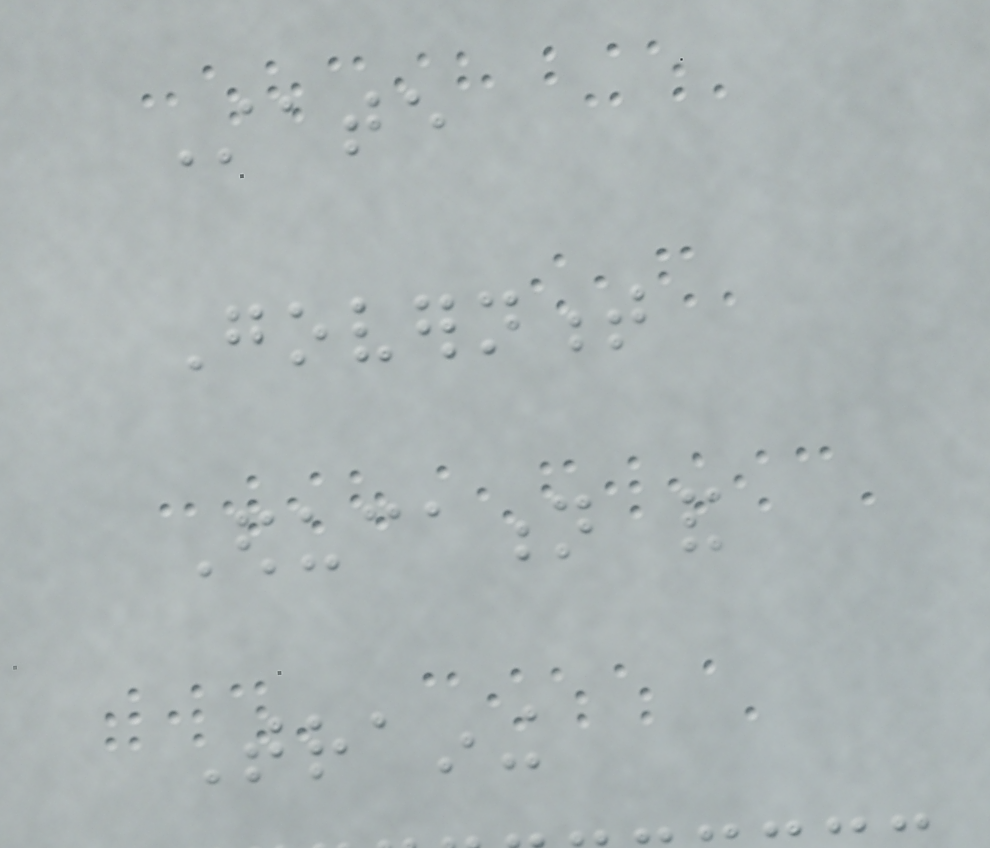State
Government
Education and
Training
